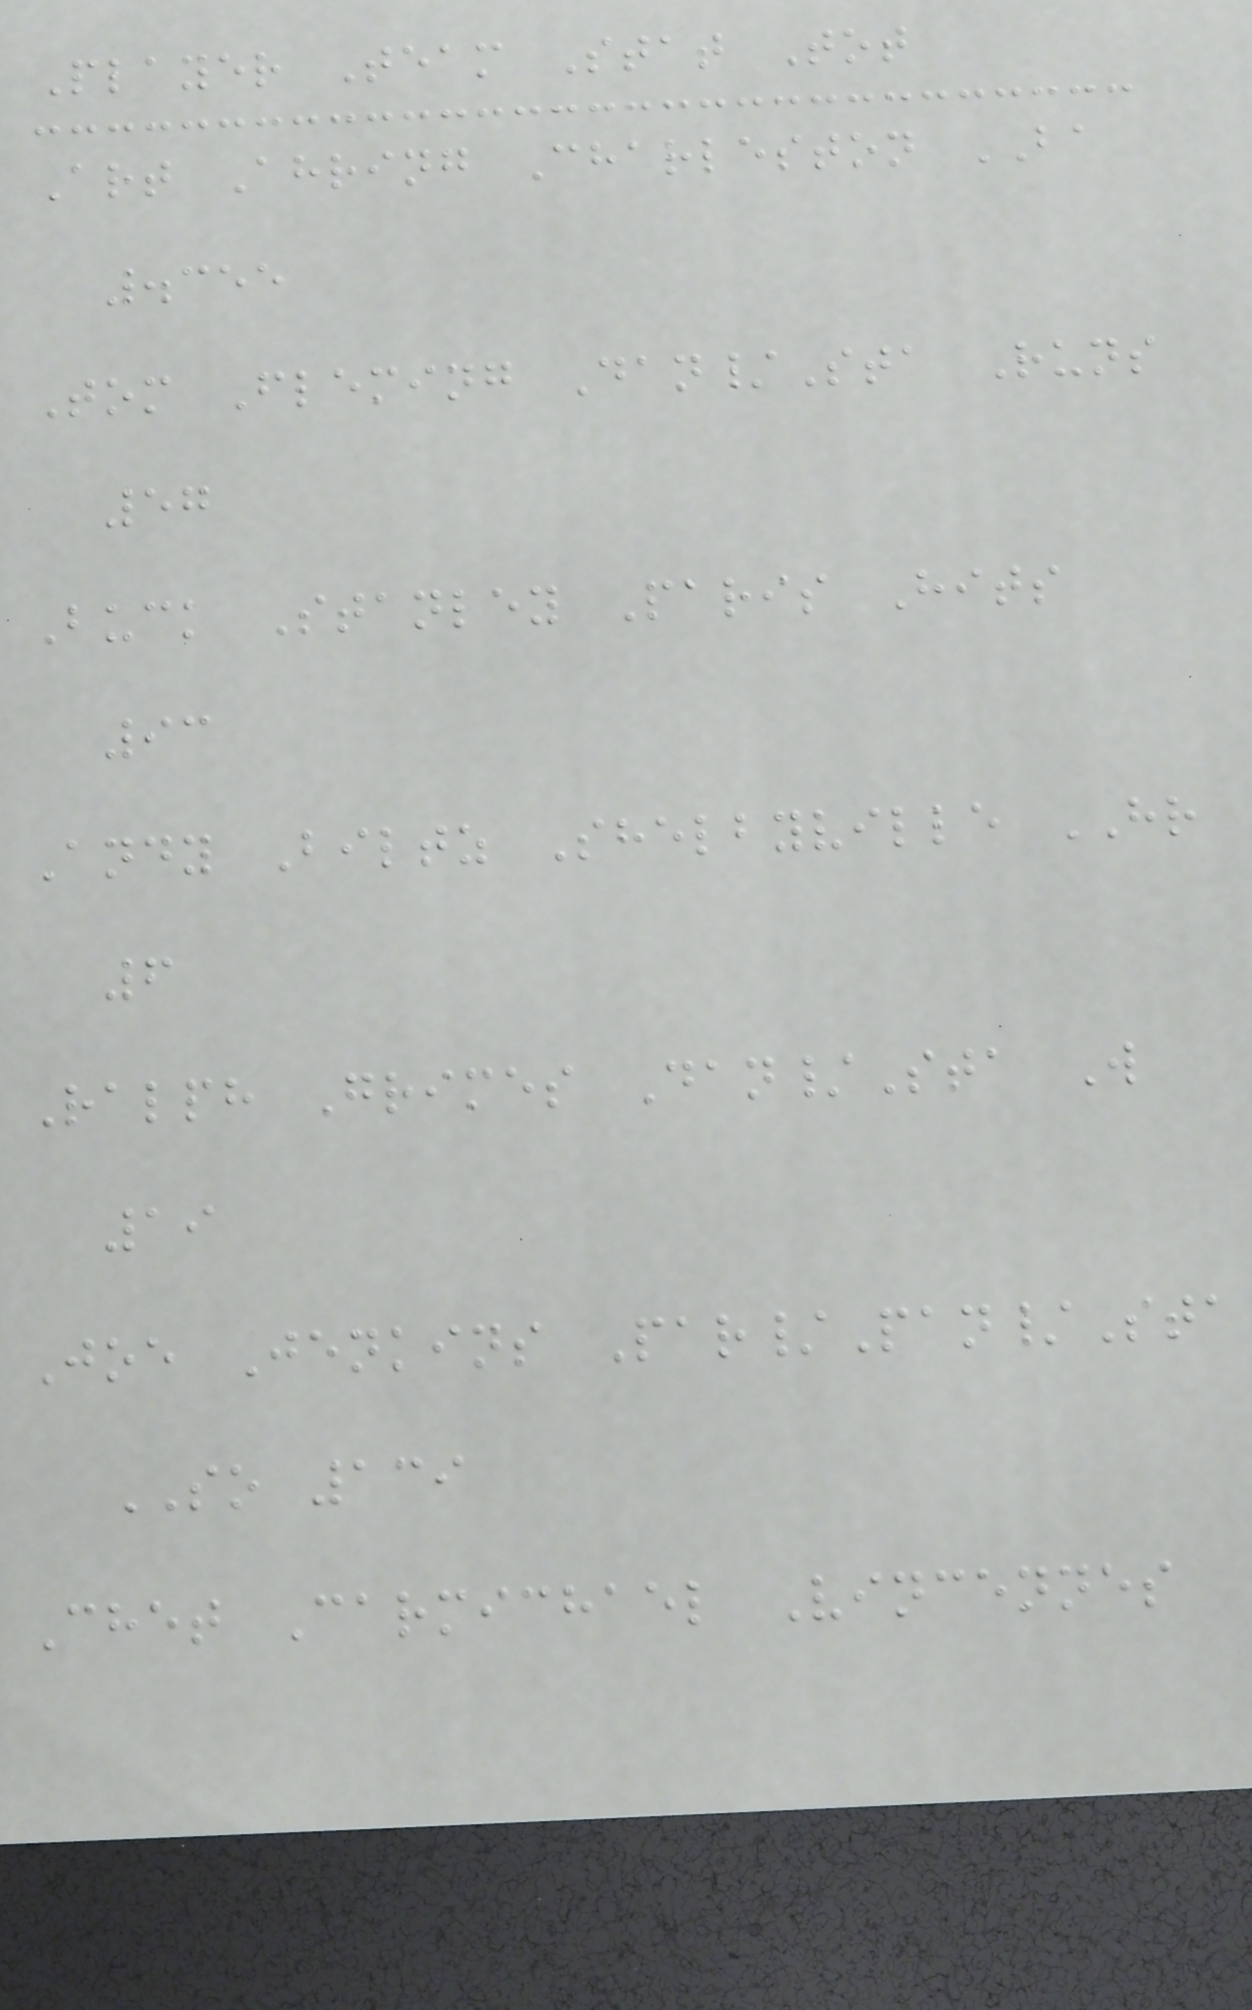Player Team Stat Tot
Art Ahring Charleston BA
.355
Tom Fleming Dan/Sta Runs
57
Buck Stanley Paris Hits
93
Andy Biltz Shelbyville HR
6
Ralph Grimes Dan/Sta W
19
Joe Jenkins Par/Pan/Sta
SO 139
Chet Carmichael Vincennes
